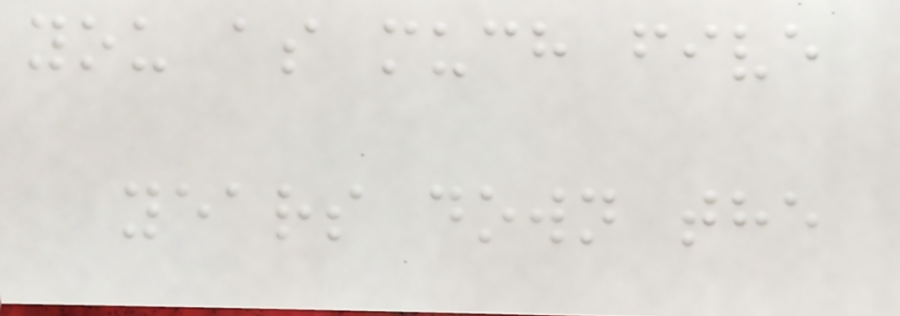you as much five
years down the
